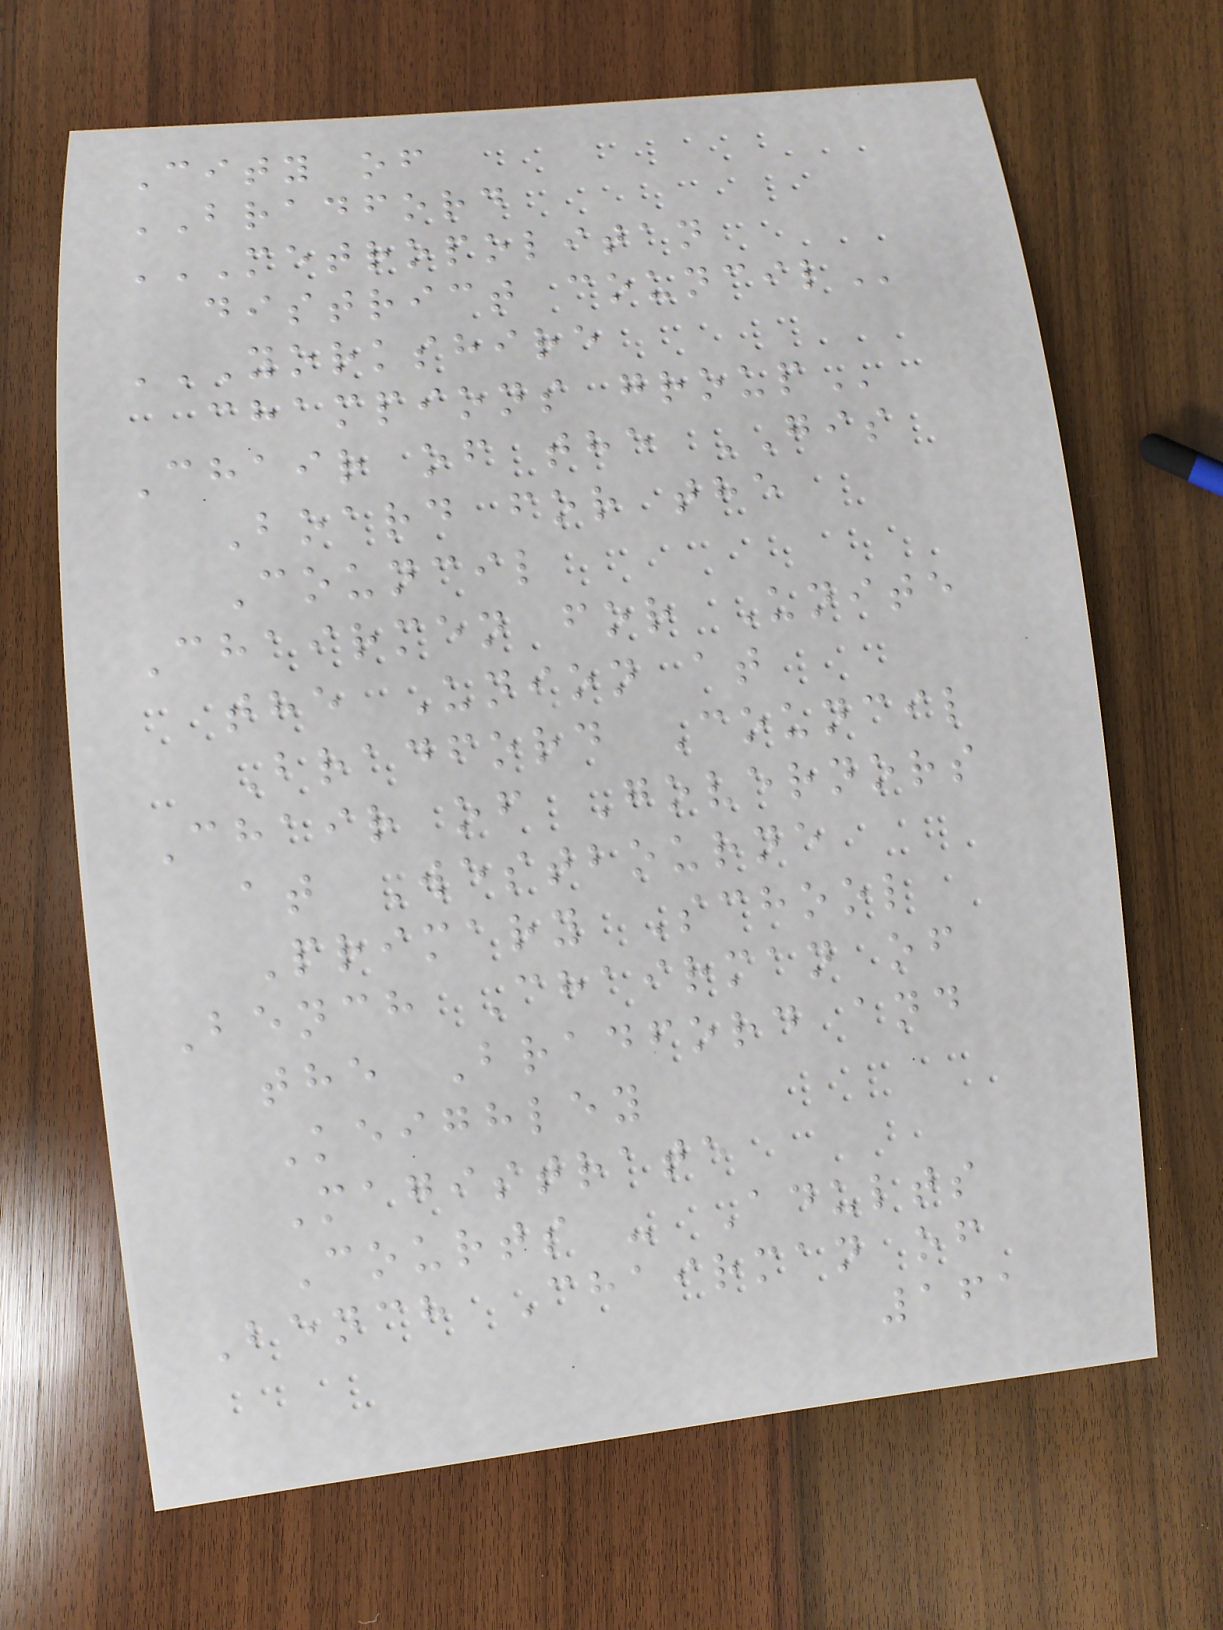City of
BRADFORD
METROPOLITAN
DISTRICT COUNCIL
YORKSHIRE
CHAMPIONS GROUP
Chair of the GIS
Board for the
Council
Chairmen for Unite
the Union at
Bradford Council
Chair of Governors
at Westbourne
Primary School
Bench Chairman of
the Bradford and
Keighley
Magistrate
Courts - Adults
Bench Chairman of
161
